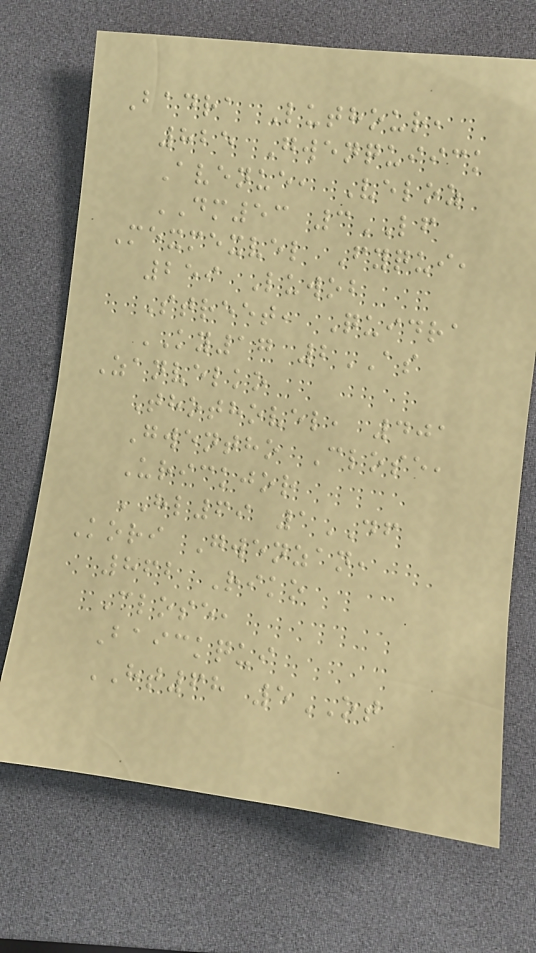Badra Luthour,
825 Gwenquiick
Avenue, Veloz
DM53 3LF
Mexmexvel Fyqui,
259 Luwob
Street, Quidra
KY17 2AS
Zanvelko
Thothovel, 401
Gwentho Close,
Urickjor
HL69 1DF
Kori Gwenzan,
862 Riko
Close,
Baickqui
HT68 5OT
